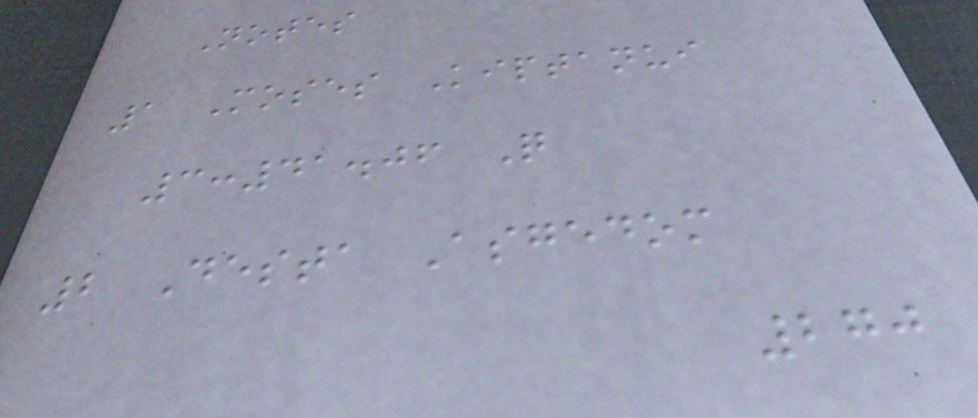Notes
1 Moses Kiptanui
3:41.06 Q
2 Desta Asgedom
270
